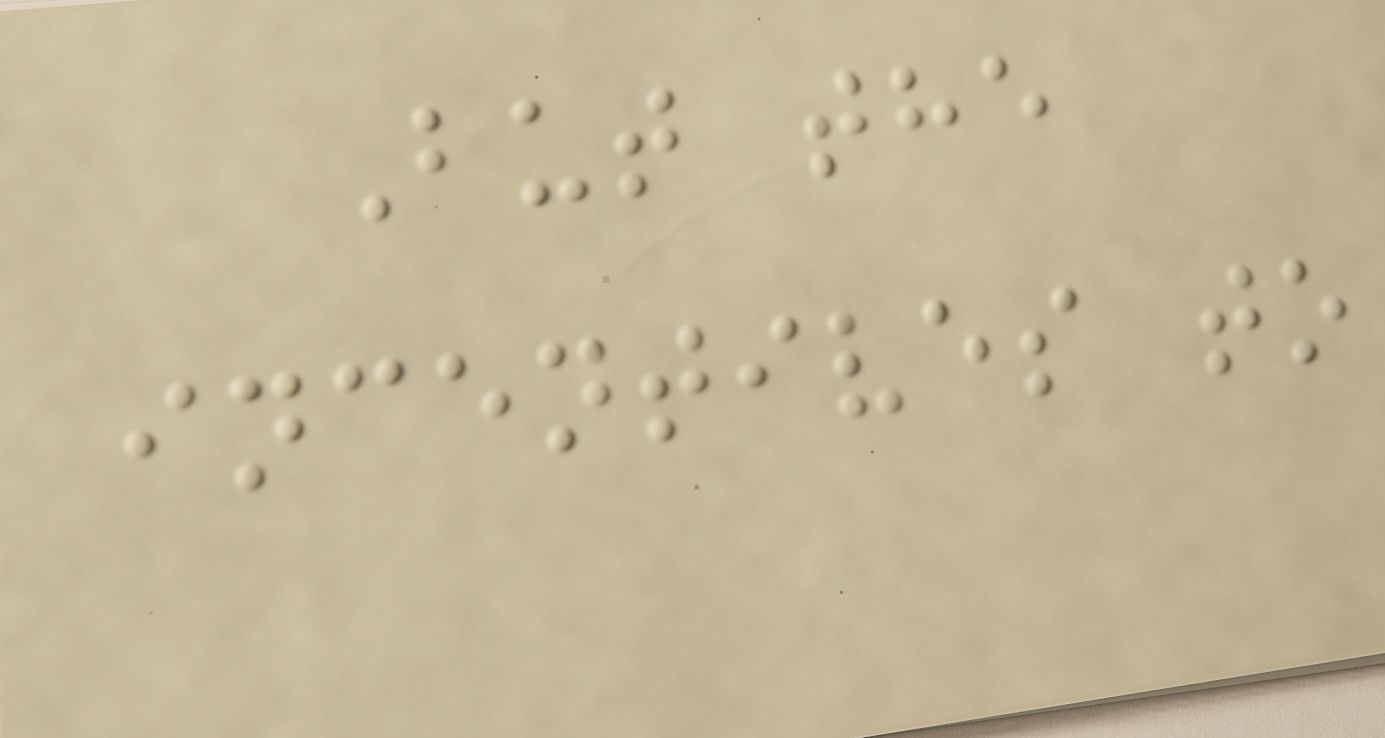But the
incentives to
